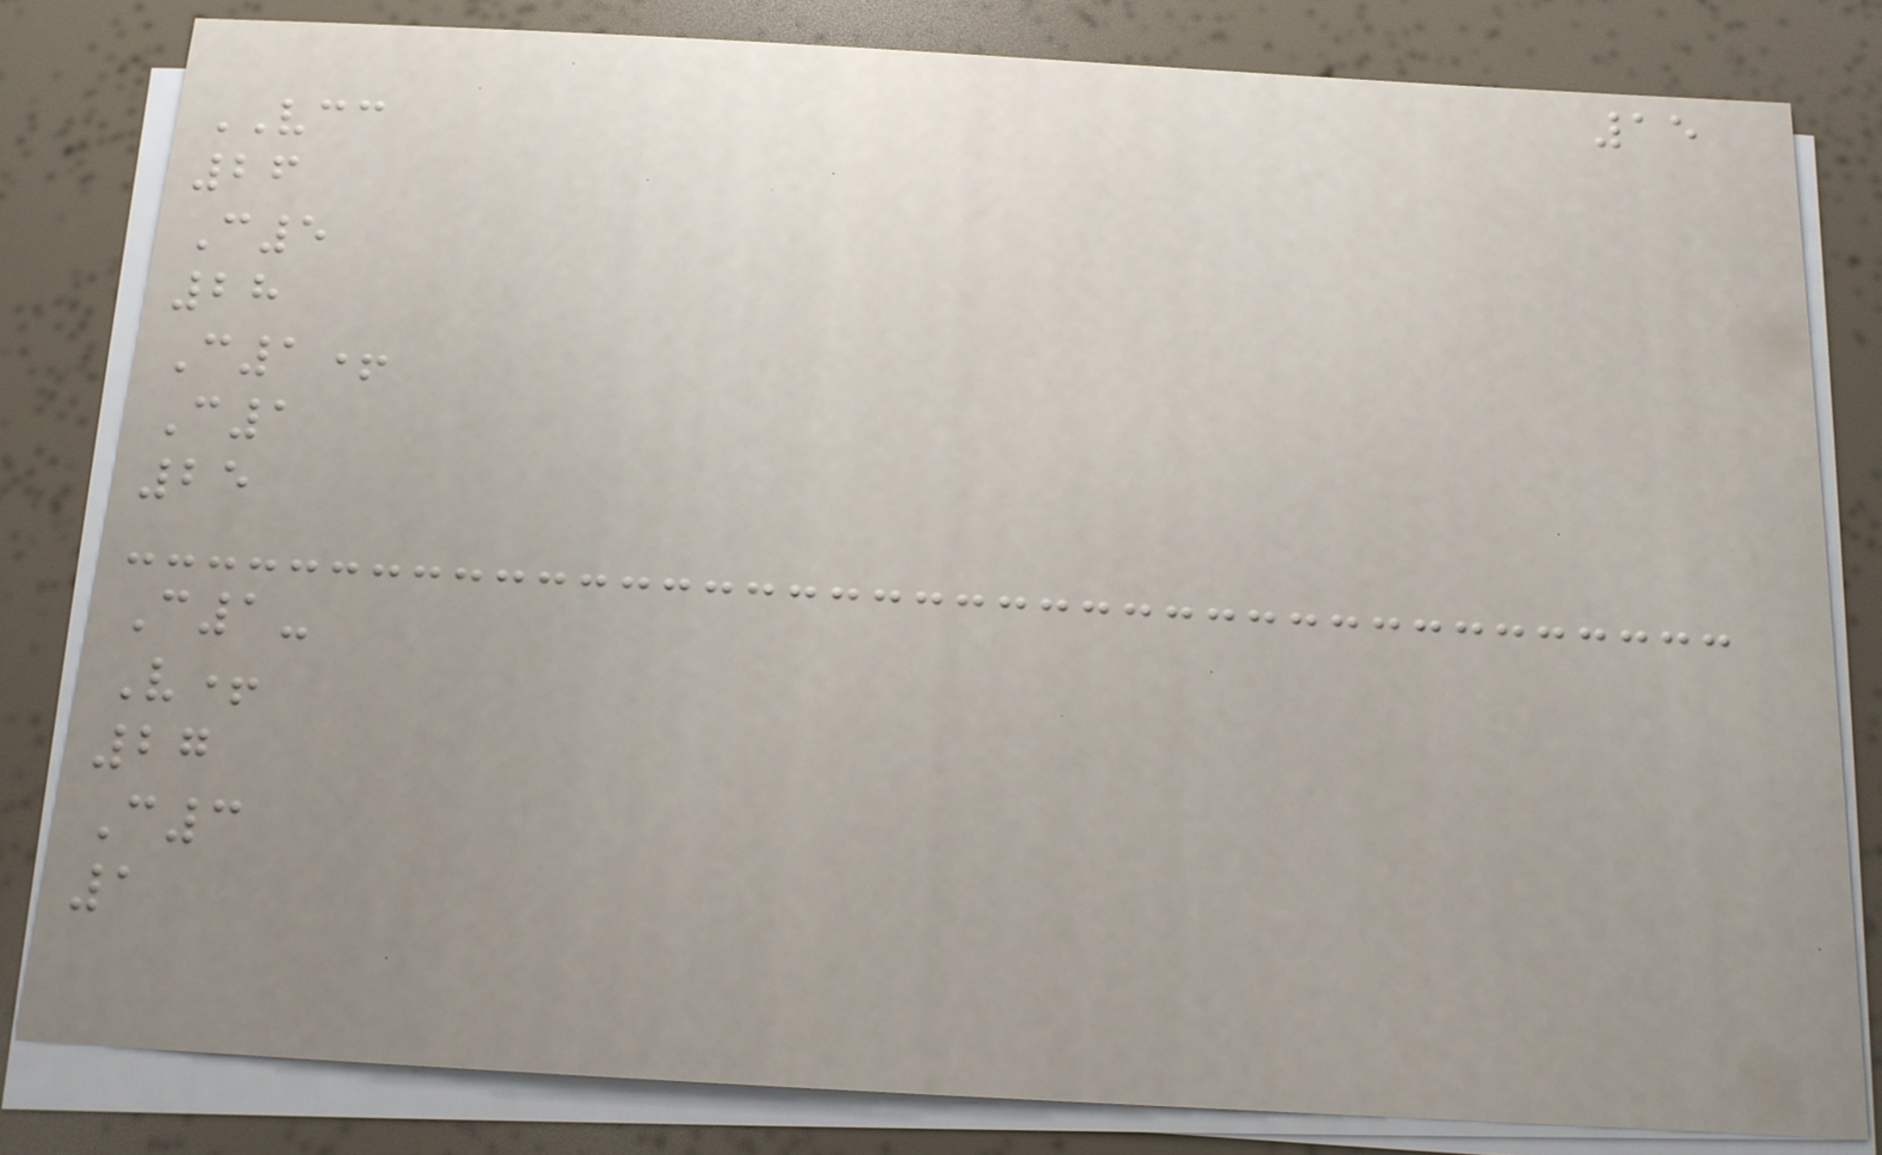15
VCC
26
C5
28
C1+
C1
25
C1-
V+
27
C3
1
